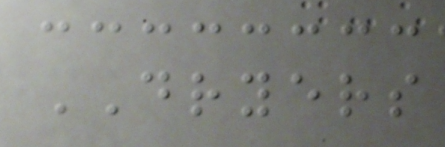DRYERS
